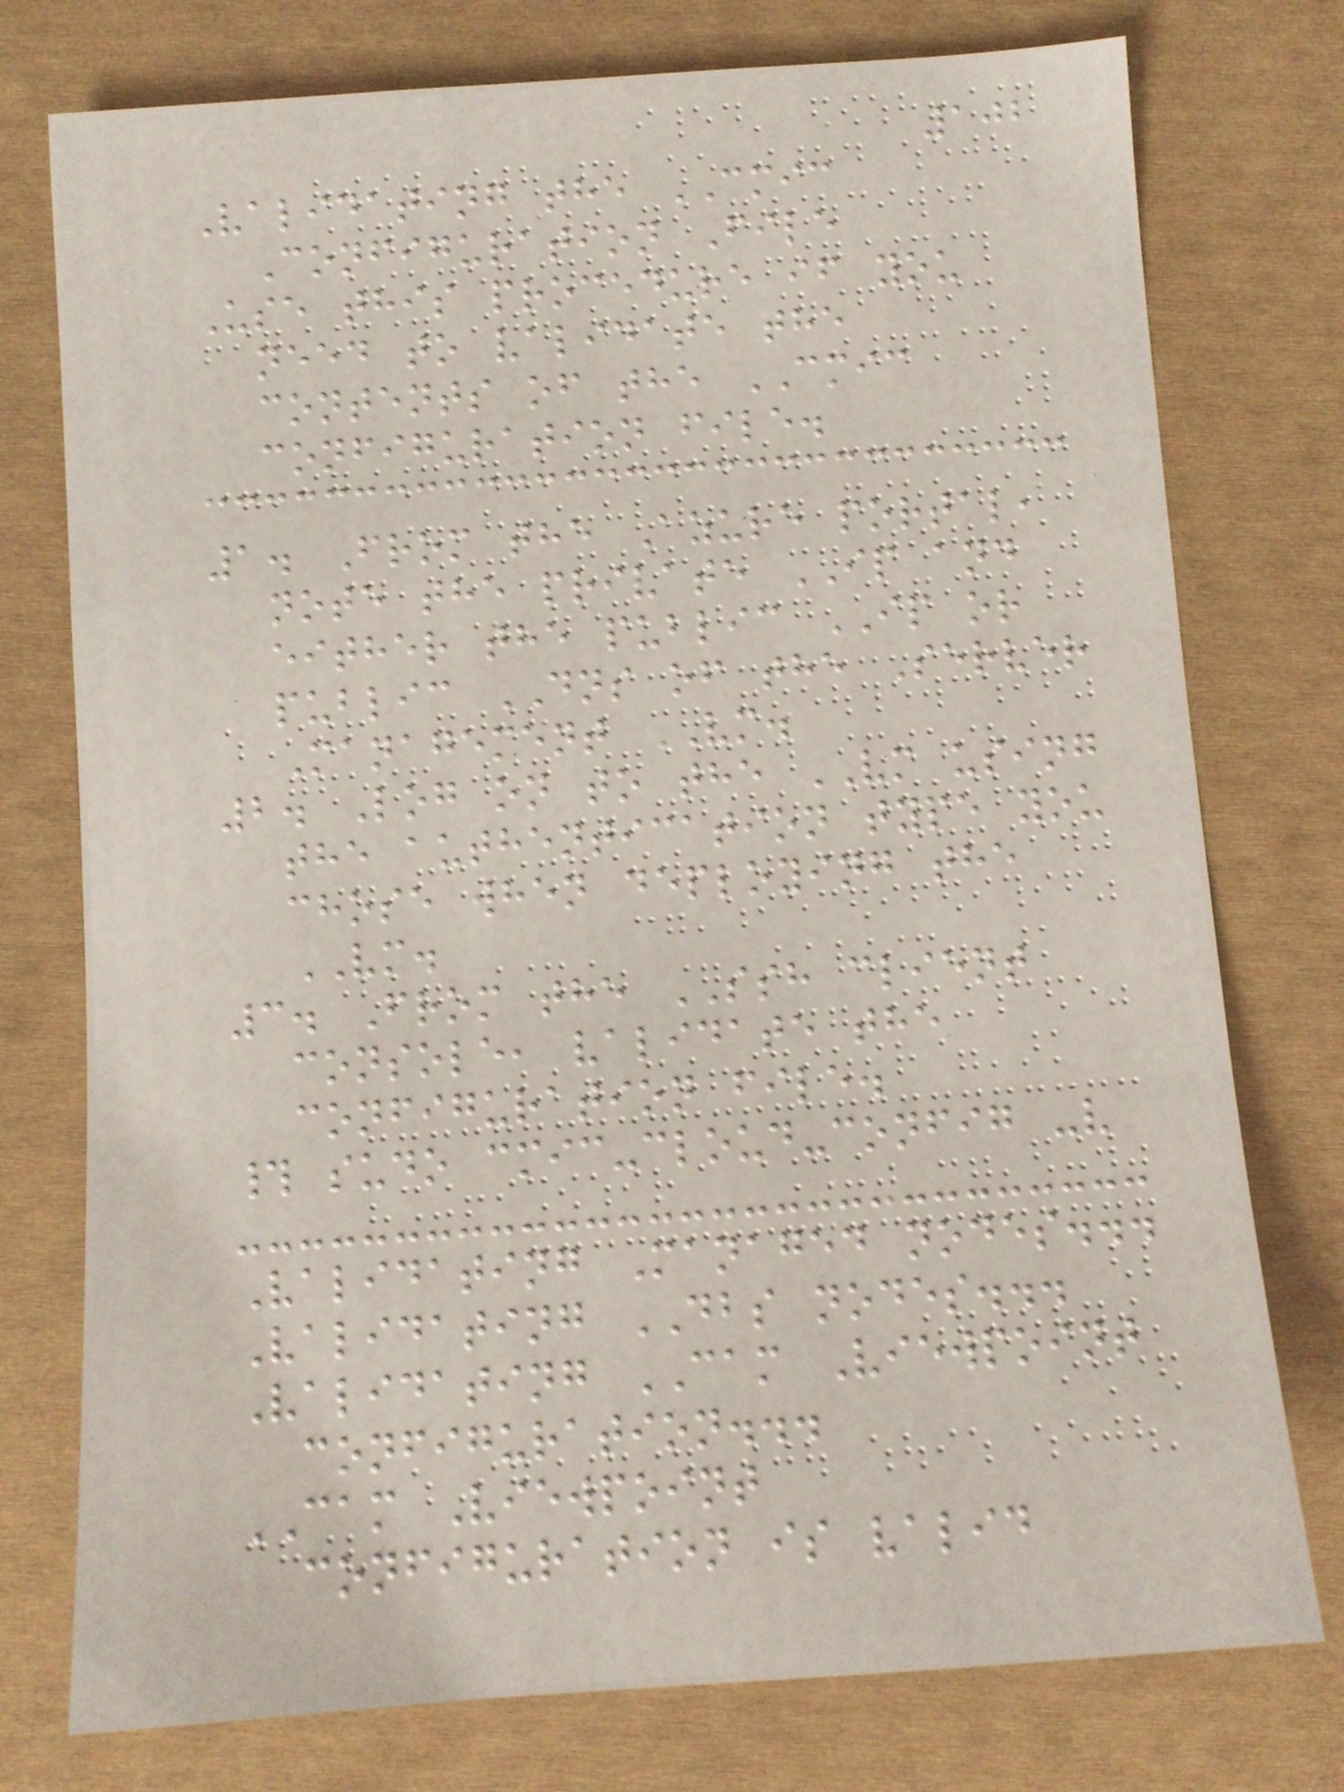102
Validating the CMIC
Configuration File
Use this procedure if you
need to validate the
contents of the CMIC
configuration file.
1. From the Azure portal,
note the private IP and
either the public IP or
public DNS of the Server
Management VM.
2. Log on to the VM using
the authentication type you
chose when deploying the
VM.
3. From the SSH client
console, validate the
configuration file.
# sudo cmic-cloud-config -v
Validating Managed nodes...
Validating DBS nodes...
Validating CAM Viewpoint
configuration...
CAM Viewpoint
configuration is valid
